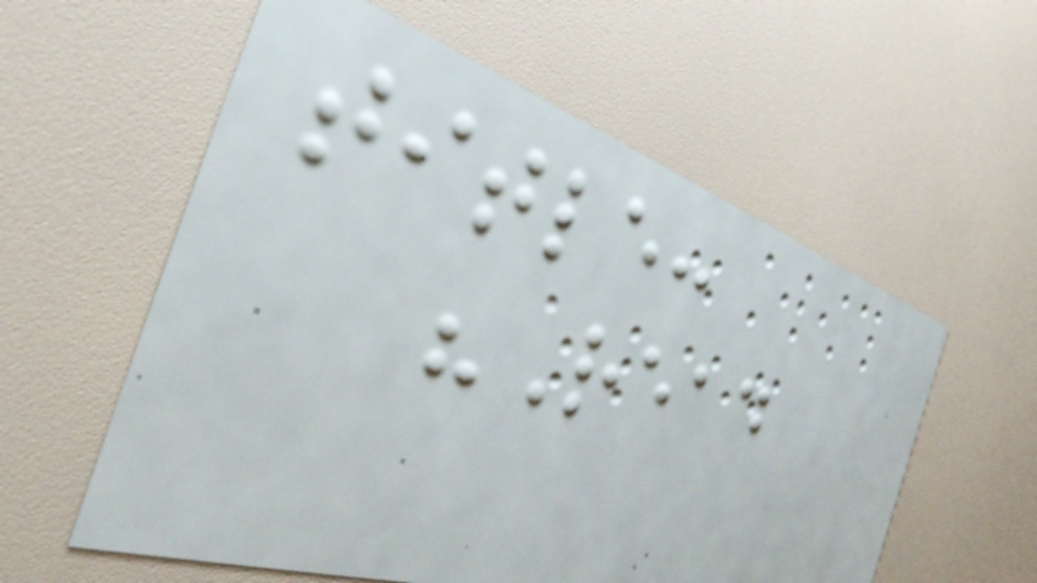title:
"Read
